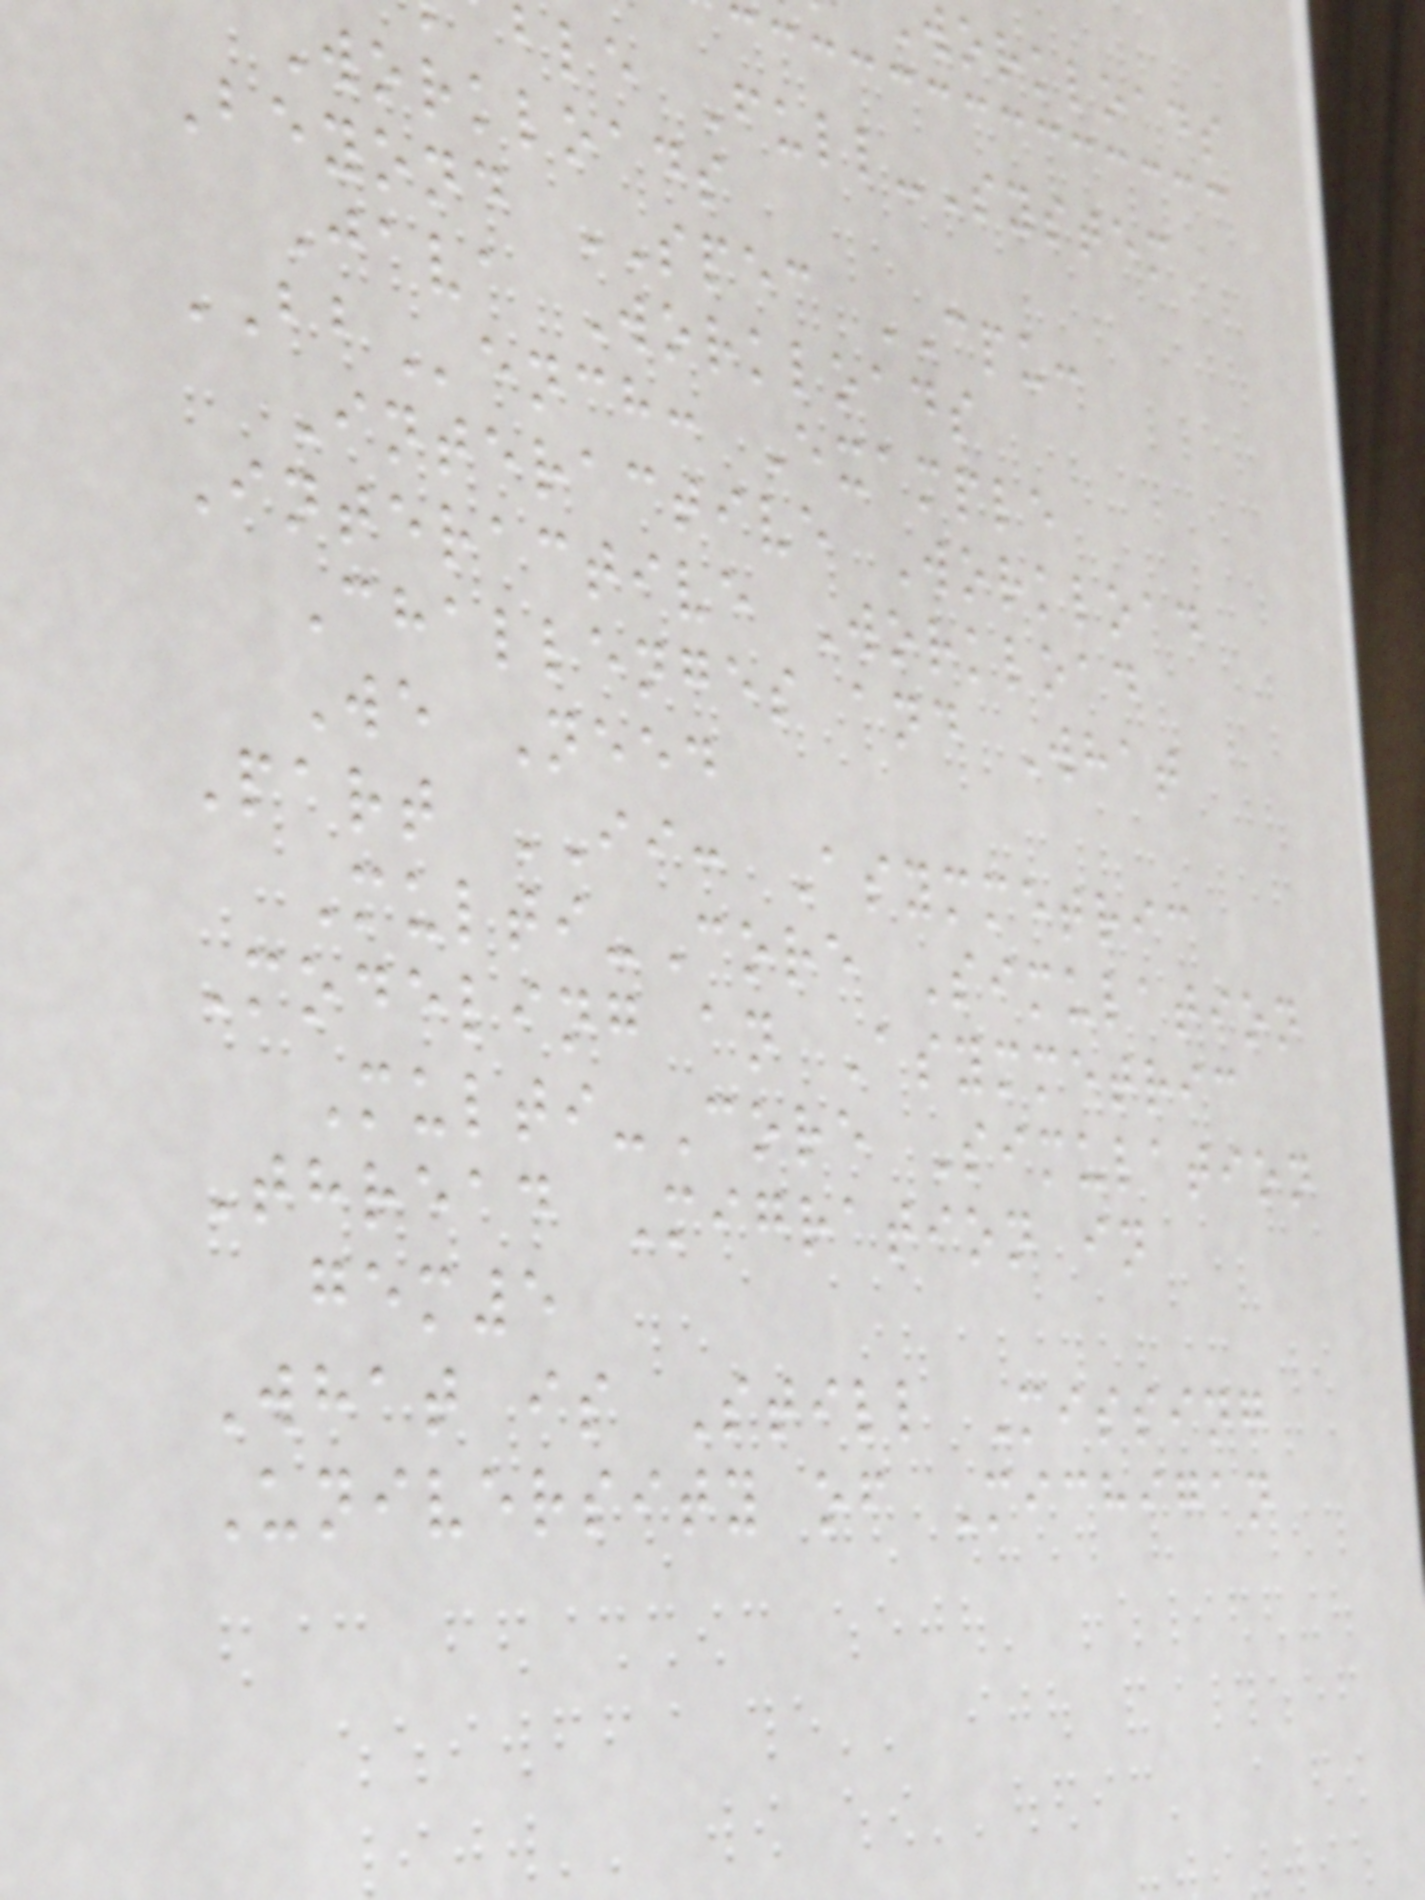workloads
ble Full-System
Workloads
Beyond SPEC CPU:
Java Workloads
BBench: Example
Interactive Workload
Interactive Workload
Challenges and What
We Need
Part II: Asymmetric
Multi-Core Simulation
Modeling an Asymmetric
Multi-Core Simulation
Thread Migration in
gem5
What is Still Missing
University of Michigan
